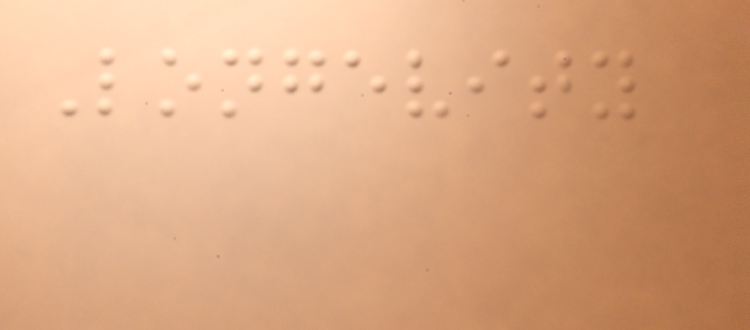Longevity
